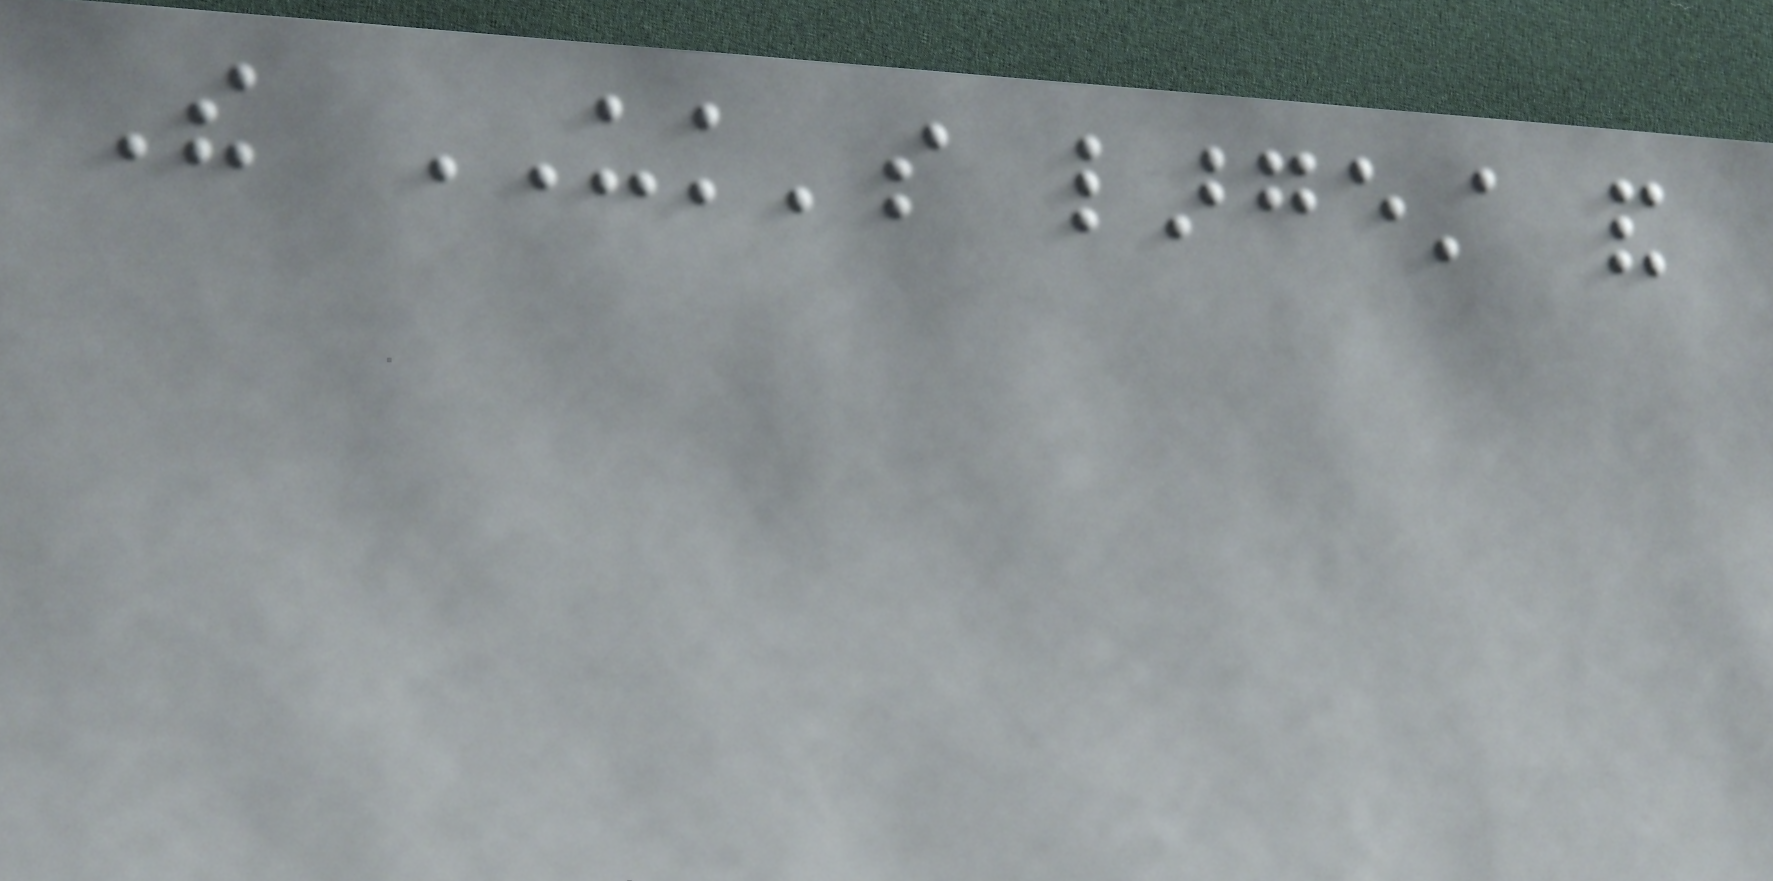The UK's largest and
